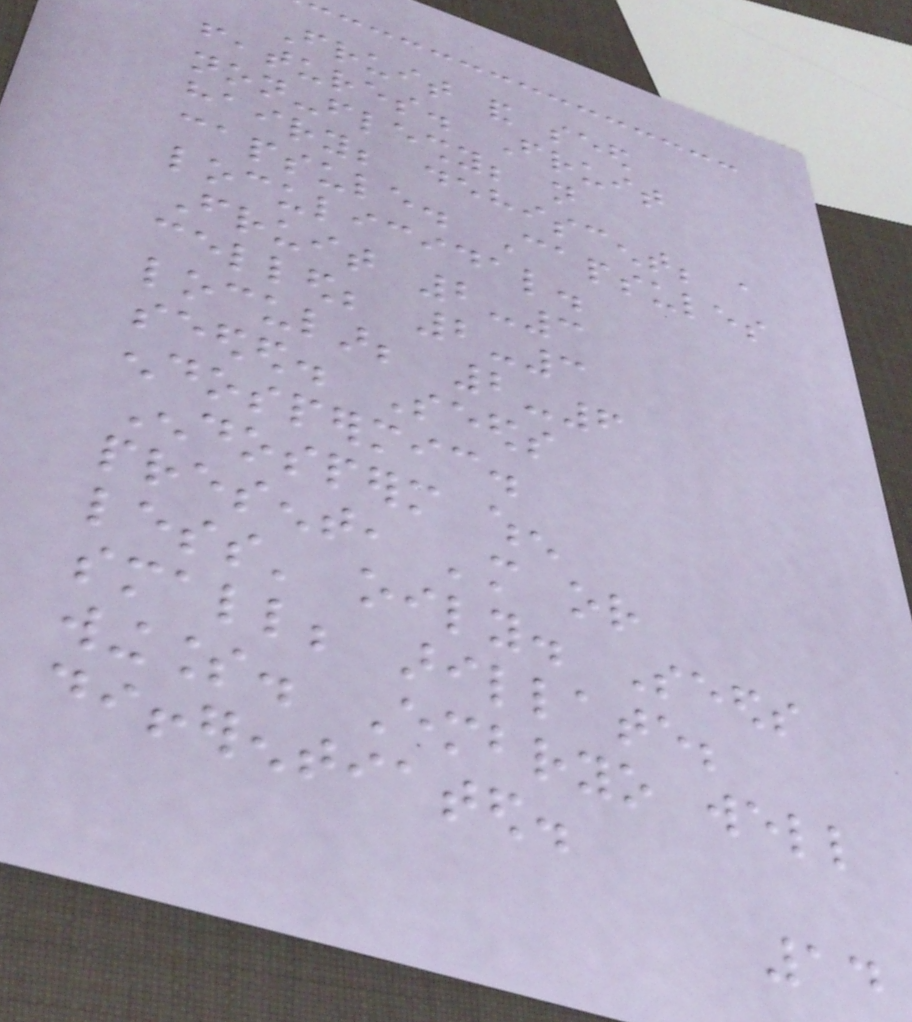Fruit and seed
features. Fruit
non-fleshy; not
hairy; dehiscent; a
capsule. Capsules
loculicidal.
Fruit 2-3
celled; 2-3
locular; 2-6
seeded. Seeds
endospermic.
Endosperm when
present, 'more or
less' oily. Seeds
small; arillate;
wingless. Embryo well
differentiated.
14
